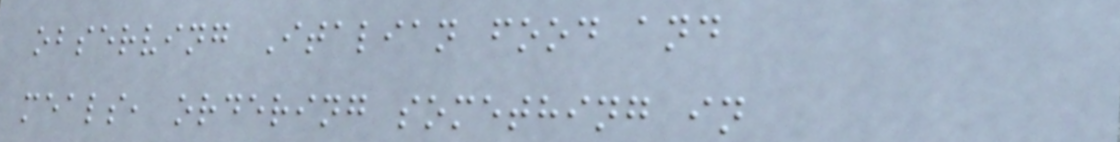observing Italian food and
meals, ordering something in
